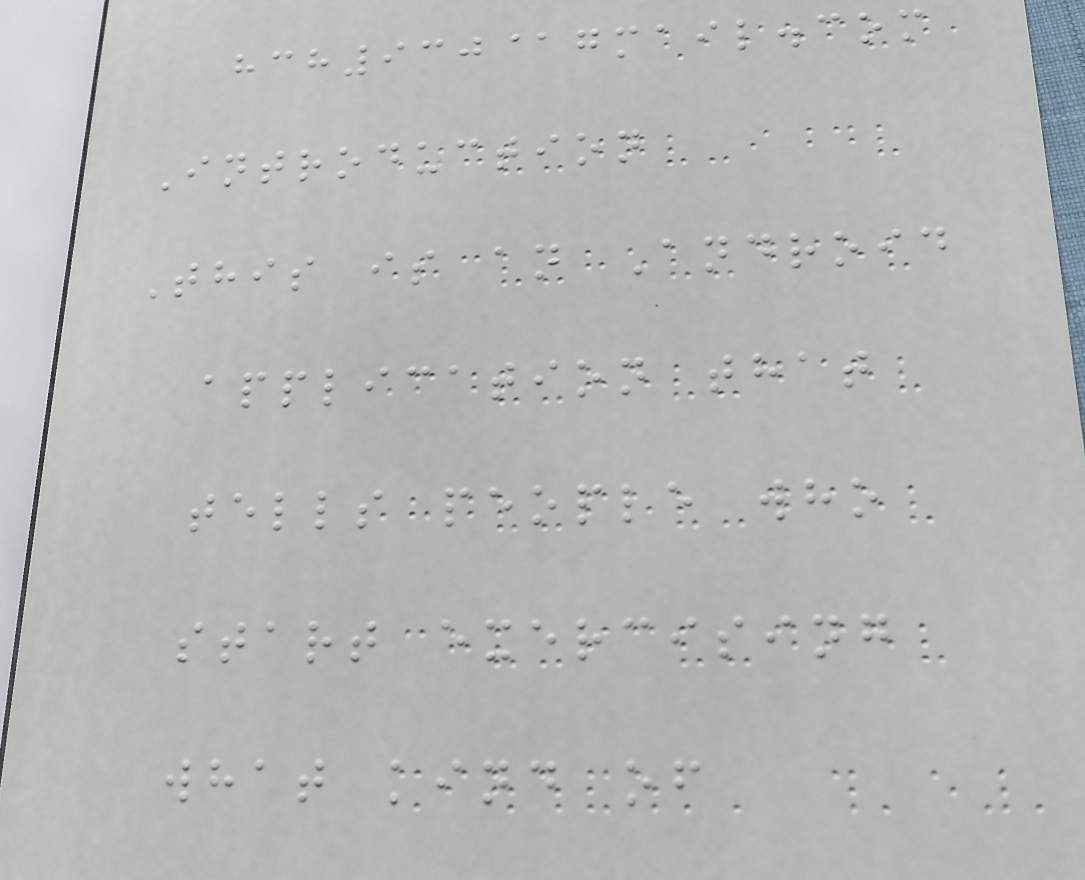hch930@gmail.com
Introduction
This is an Android
application that
tells people who
start exercising
what kind of
